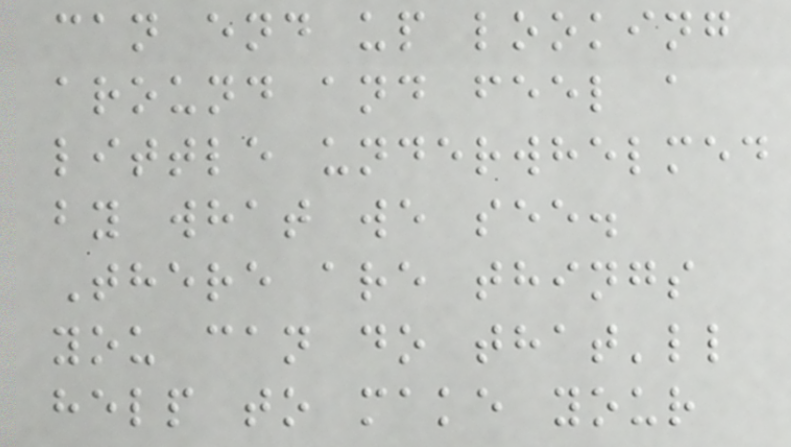can end up looking
around and feel a
little underwhelmed
by what we see.
There are things
you can do that'll
help to make your
